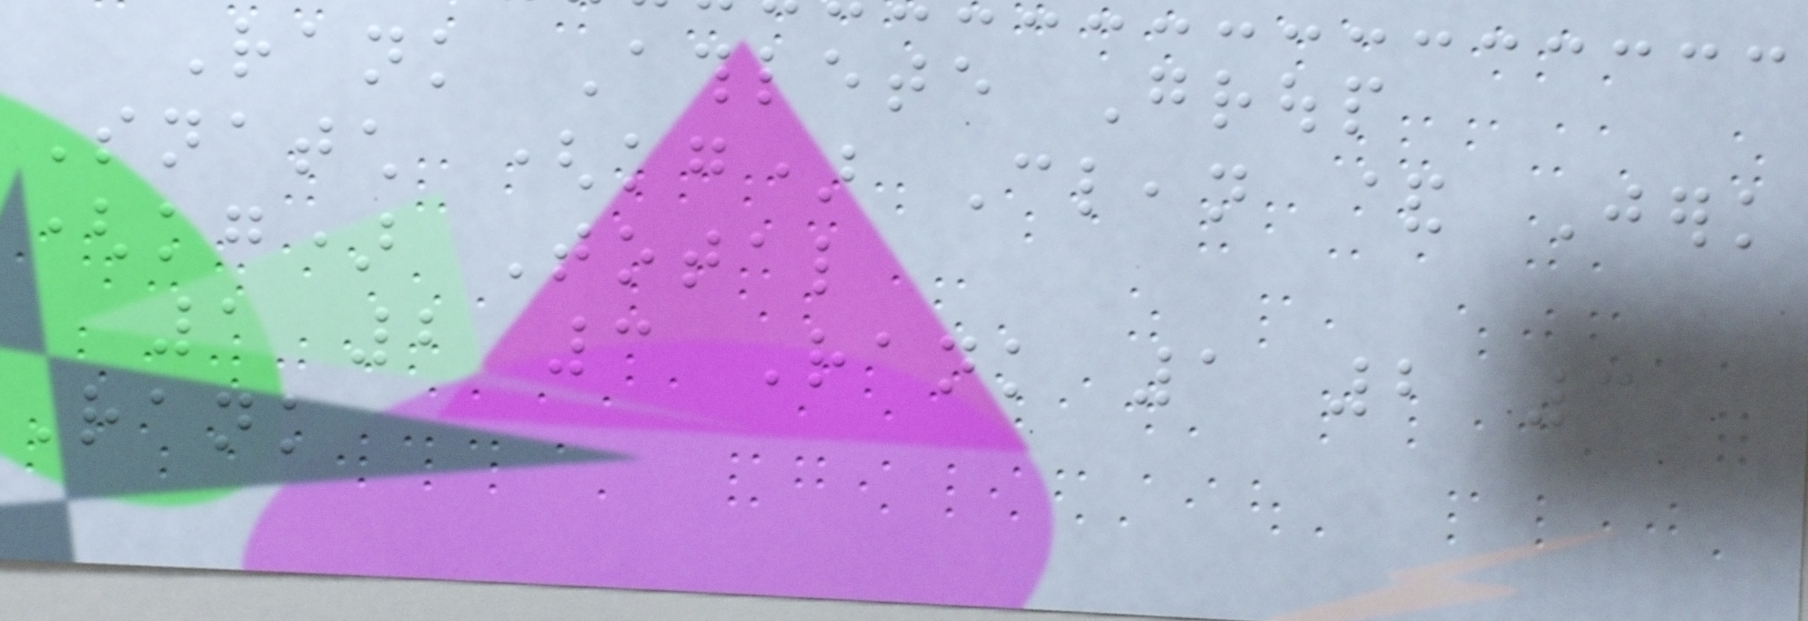Rank Athlete Group
Snatch (kg) Clean & Jerk
(kg) Total
1 2 3 Rank 1 2 3
Rank
